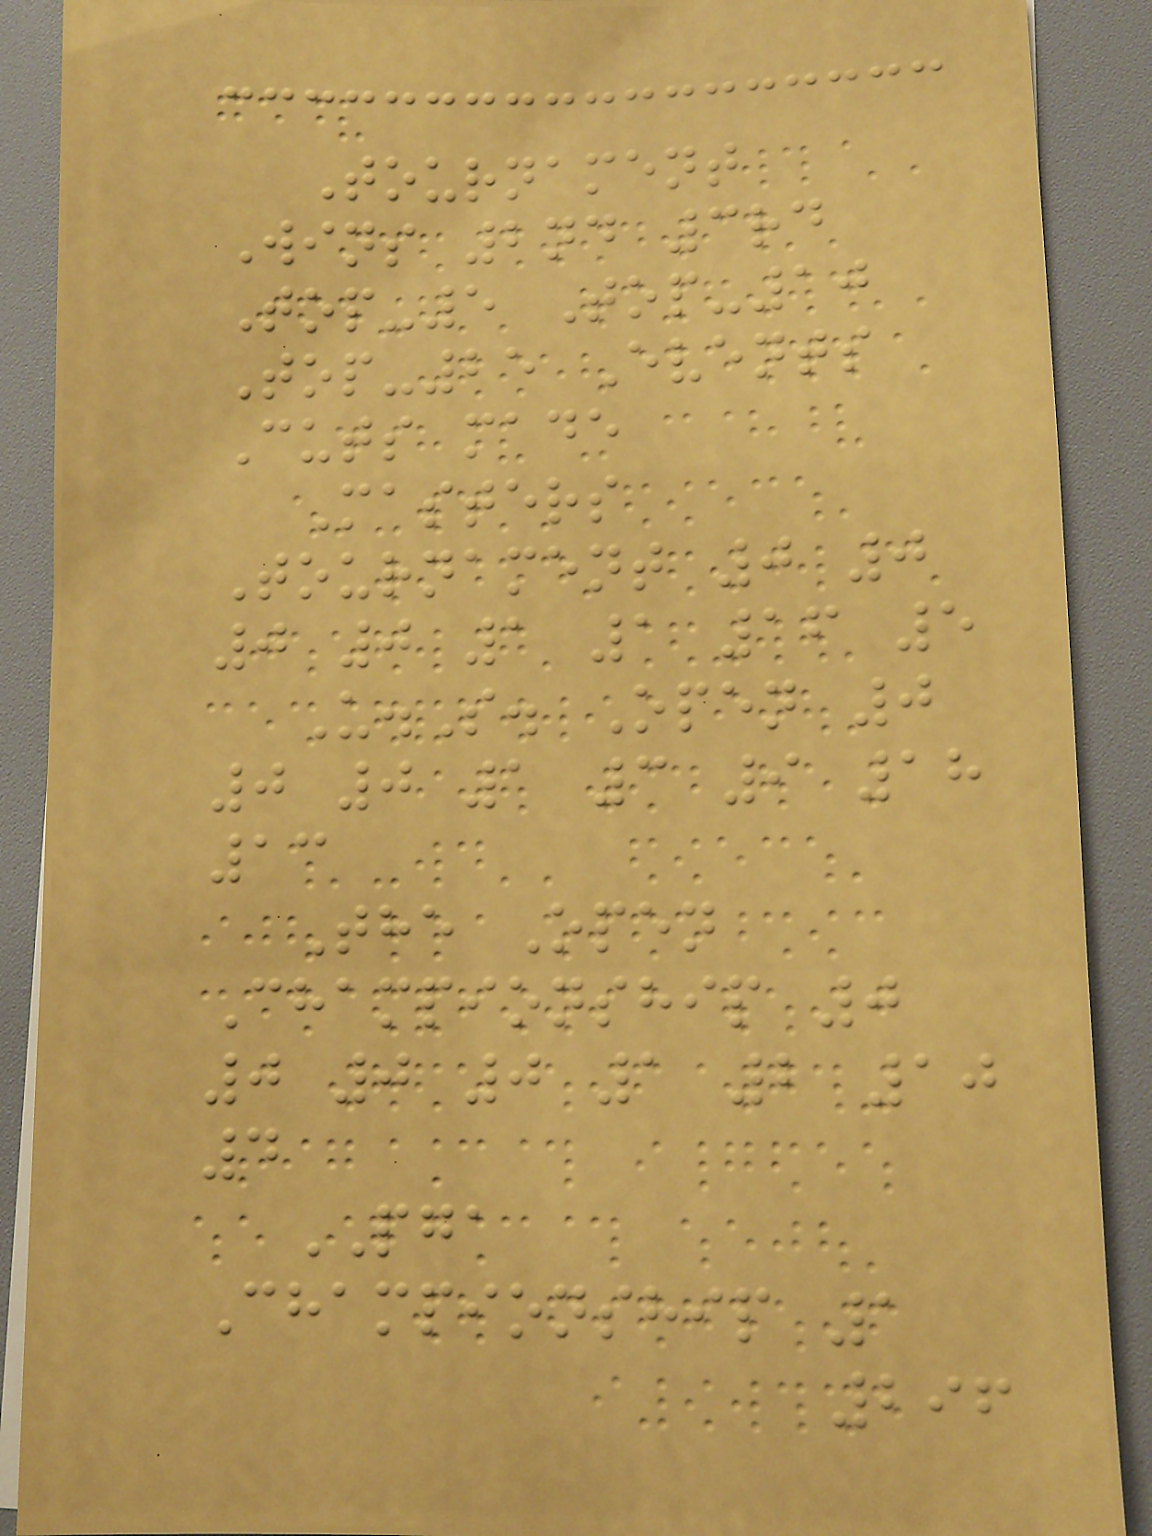Tournament
Wins 2nd 3rd
Top-5 Top-10
Top-25 Events
Cuts made
Masters
Tournament 0 0
0 0 1 1 16 5
U.S. Open 0
0 0 1 3 9 18
13
The Open
Championship 0
0 0 0 1 2 10
4
PGA
Championship 1
296
